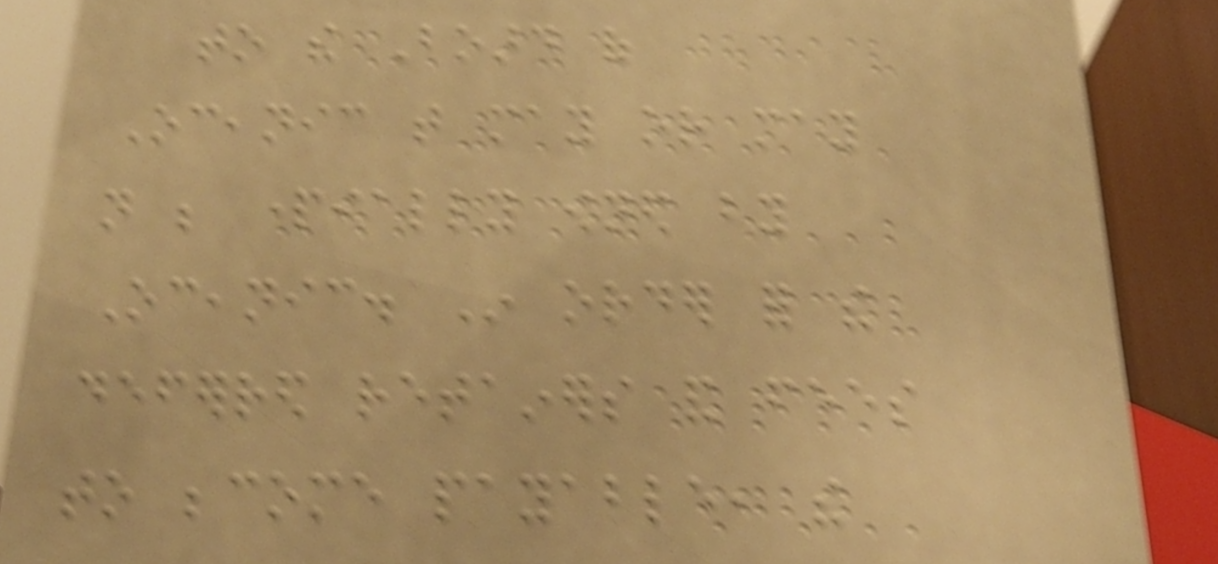to the Board of
Oceanic that may or may
not be partially owned by
Oceanic. In order for the
deferred retainers and fees
to become payable, the
